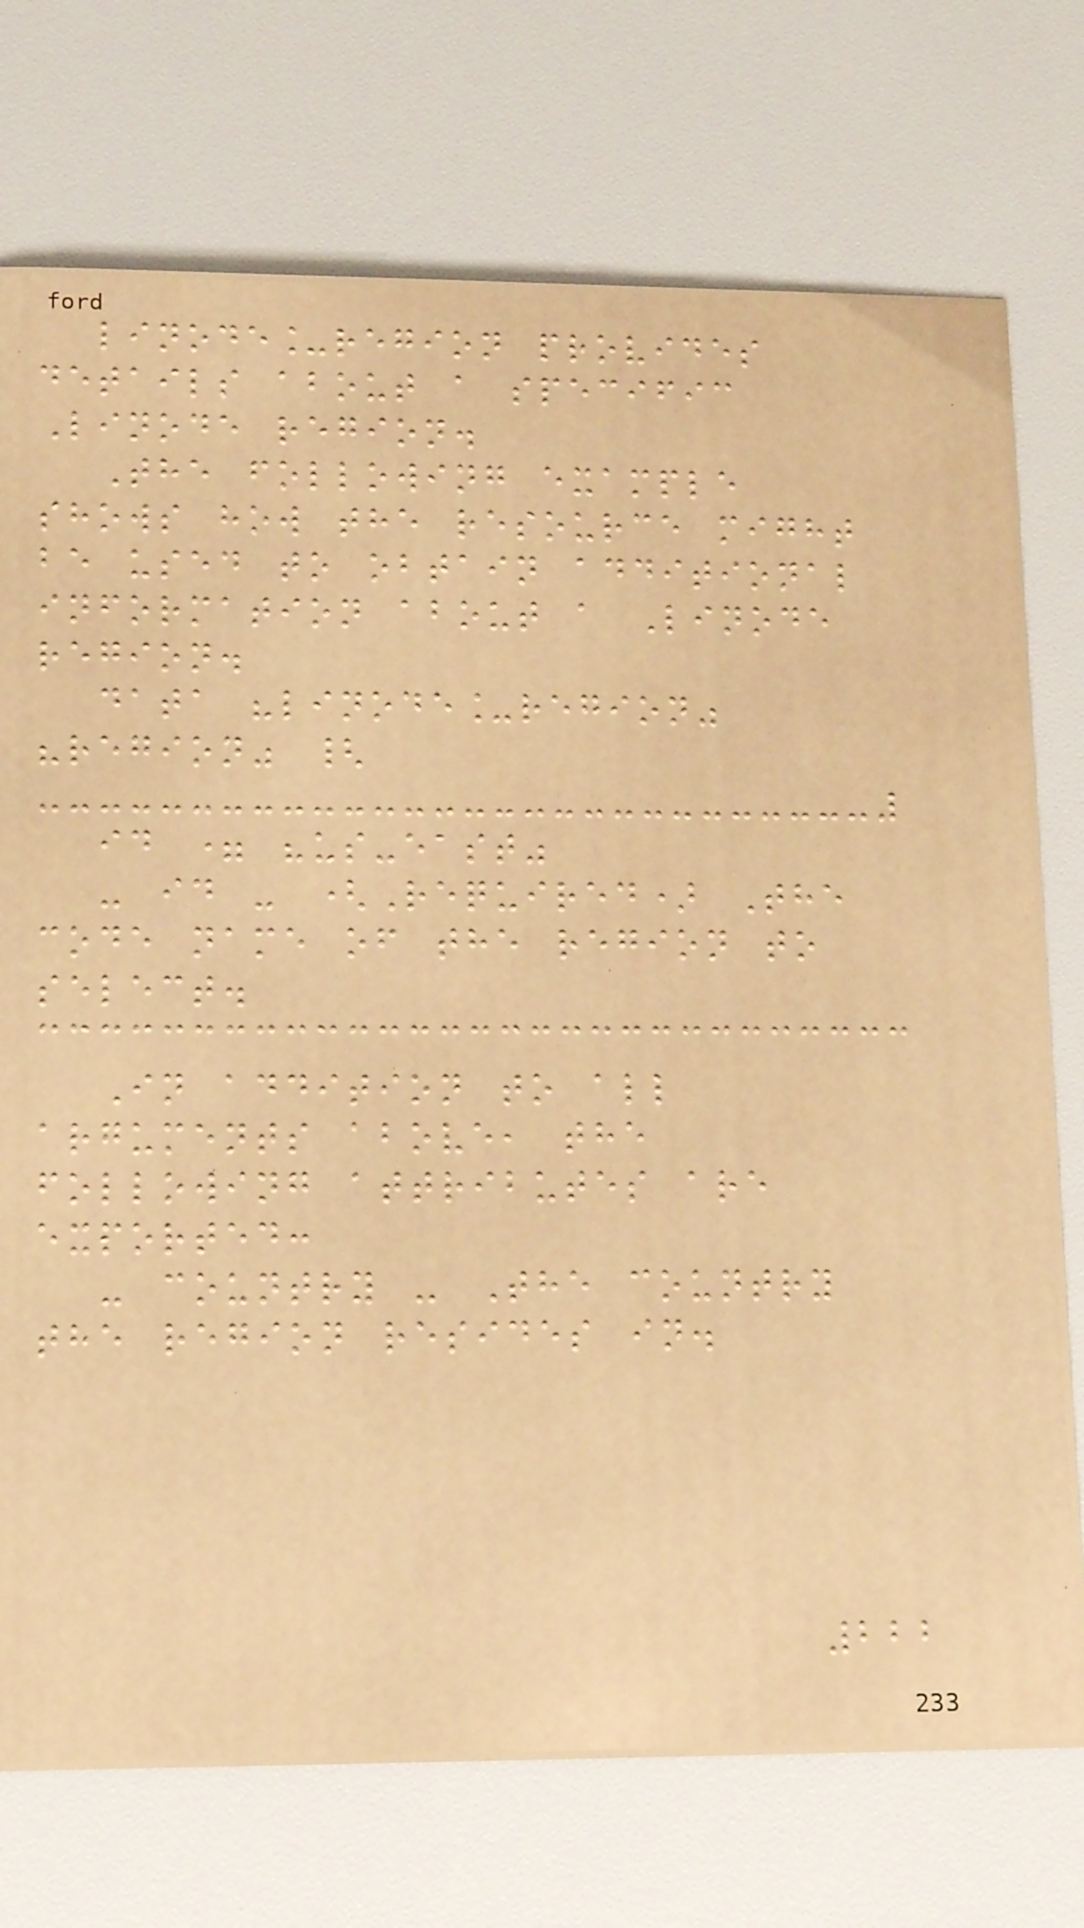linode_region provides
details about a specific
Linode region.
The following example
shows how the resource might
be used to obtain additional
information about a Linode
region.
data "linode_region"
"region" {
id = "us-east"
- id - (Required) The
code name of the region to
select.
In addition to all
arguments above, the
following attributes are
exported:
- country - The country
the region resides in.
222
